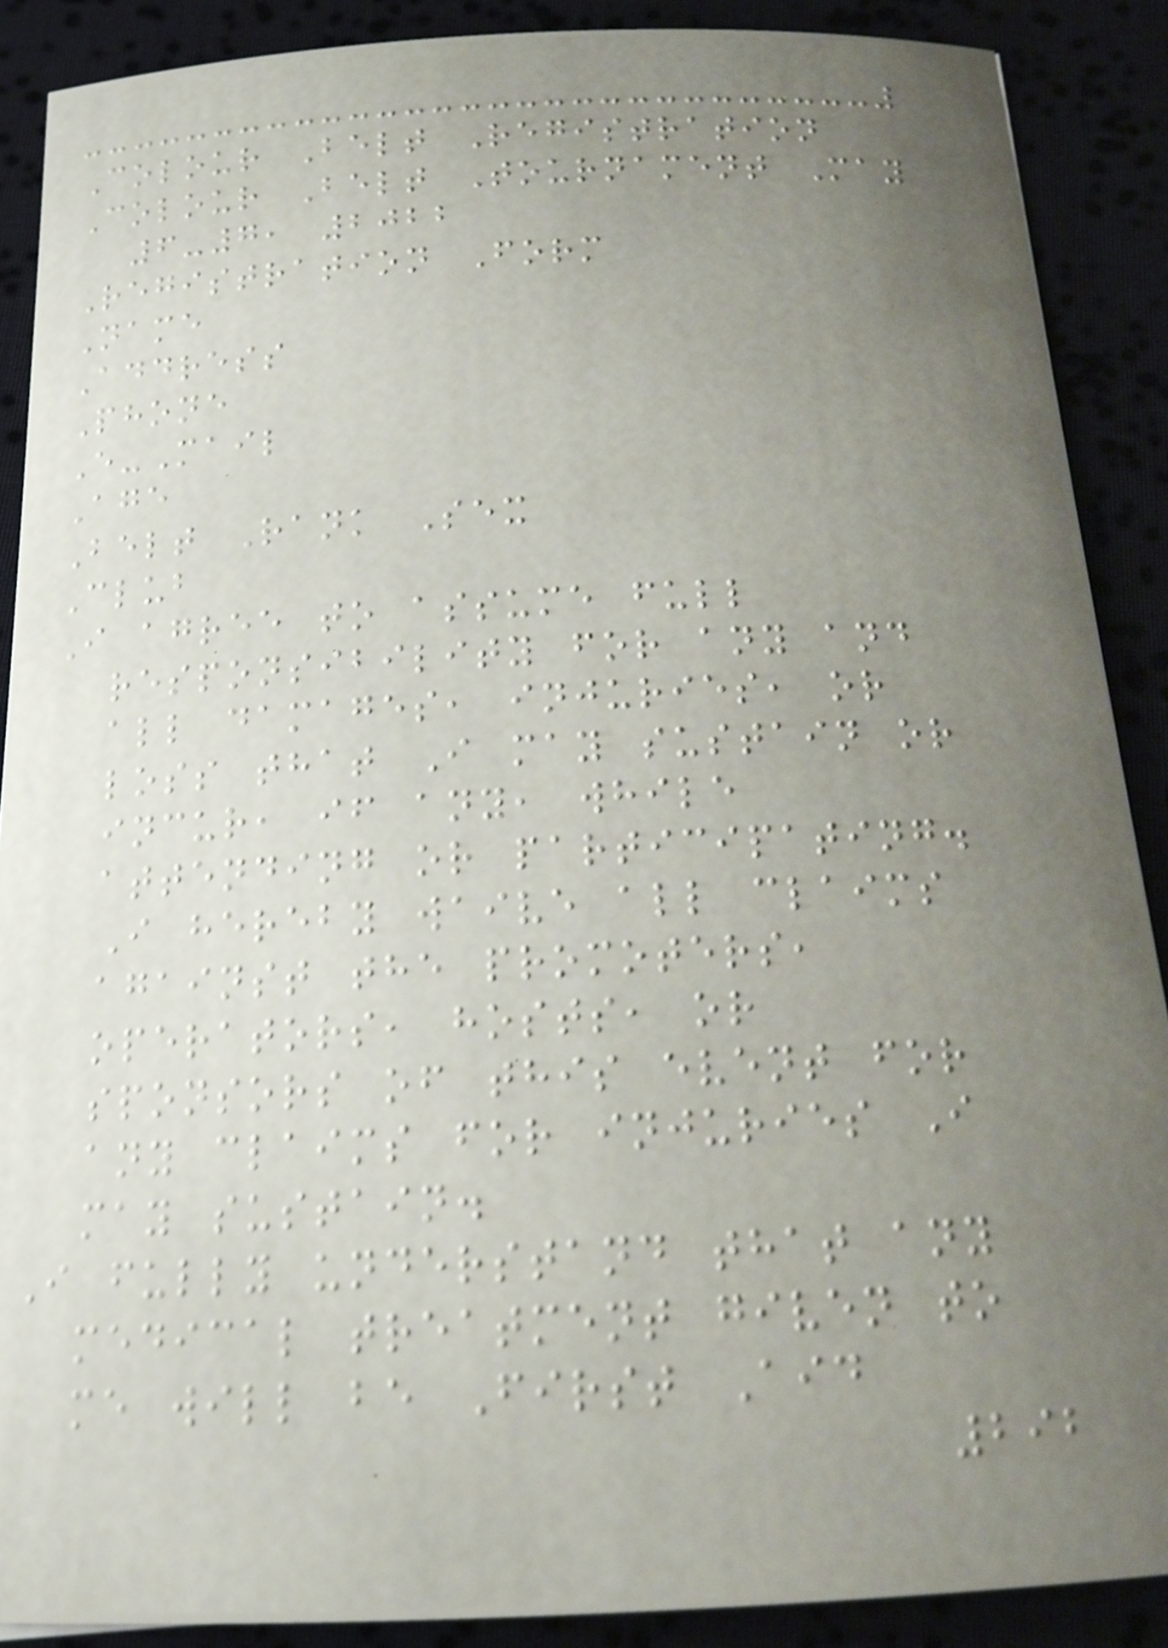Colour Belt Registration
Colour Belt Tournament May
6-7, 2022
Registration Form
Name
Address
Phone
E-Mail
Age
Belt Rank Sex
Club
I agree to assume full
responsibility for any and
all damages, injuries, or
loss that I may sustain or
incur, if any, while
attending or participating.
I hereby waive all claims
against the promoters,
operators, hosts, or
sponsors of this event for
any claims for injuries I
may sustain.
I fully understand that any
medical treatment given to
me will be First Aid
292
